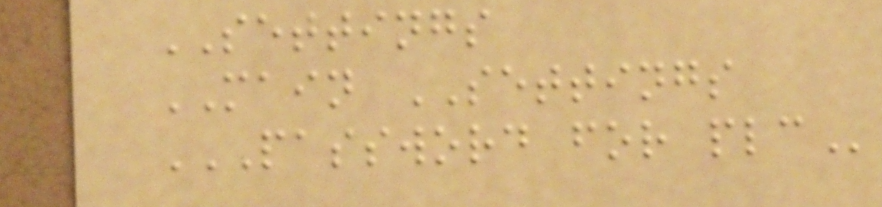SETTINGS
MAIN SETTINGS
PASSWORD FOR PLC
